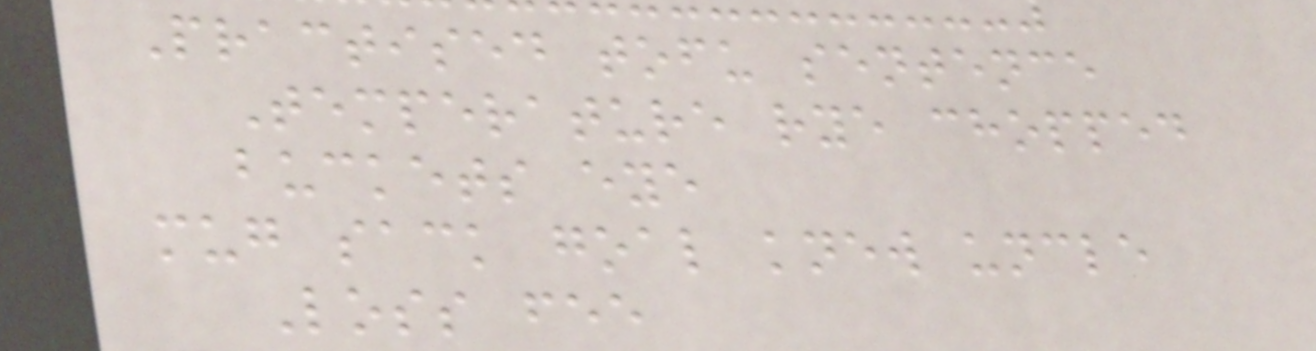Practised tofu sentence
Temperature rye chopped
buckets eye
mug sack goal knew uncle
Loss fee
